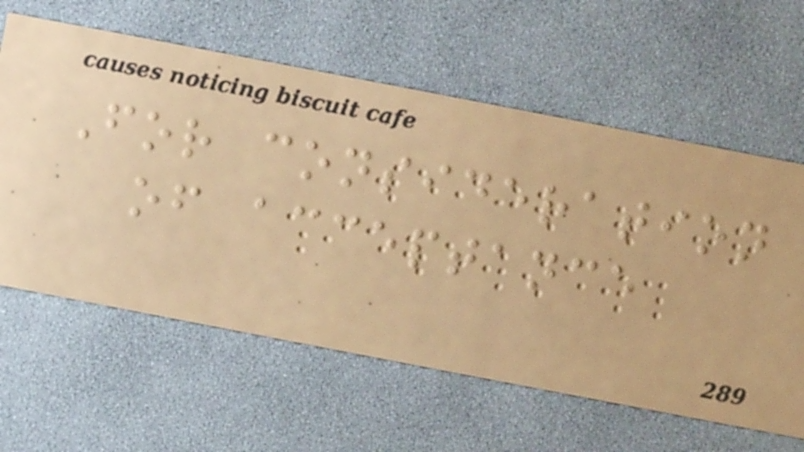For consideration
of acceptance
